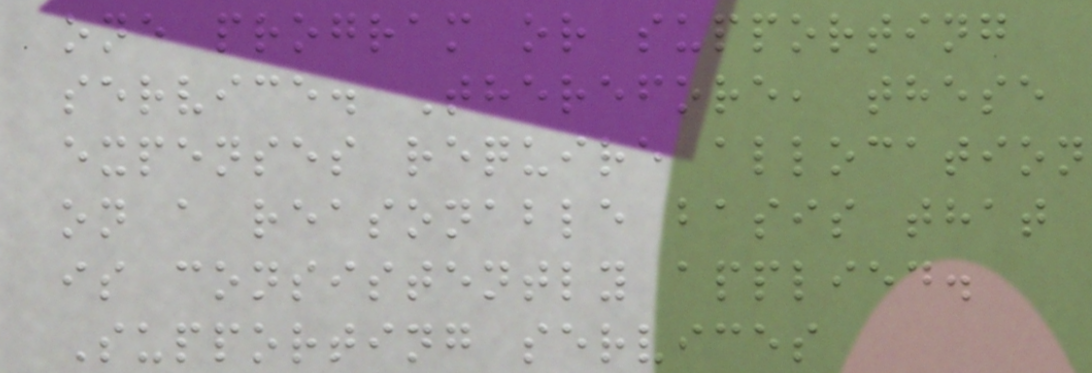one program or supporting
service. Therefore, these
expenses require allocation
on a reasonable basis that
is consistently applied.
Supporting services
